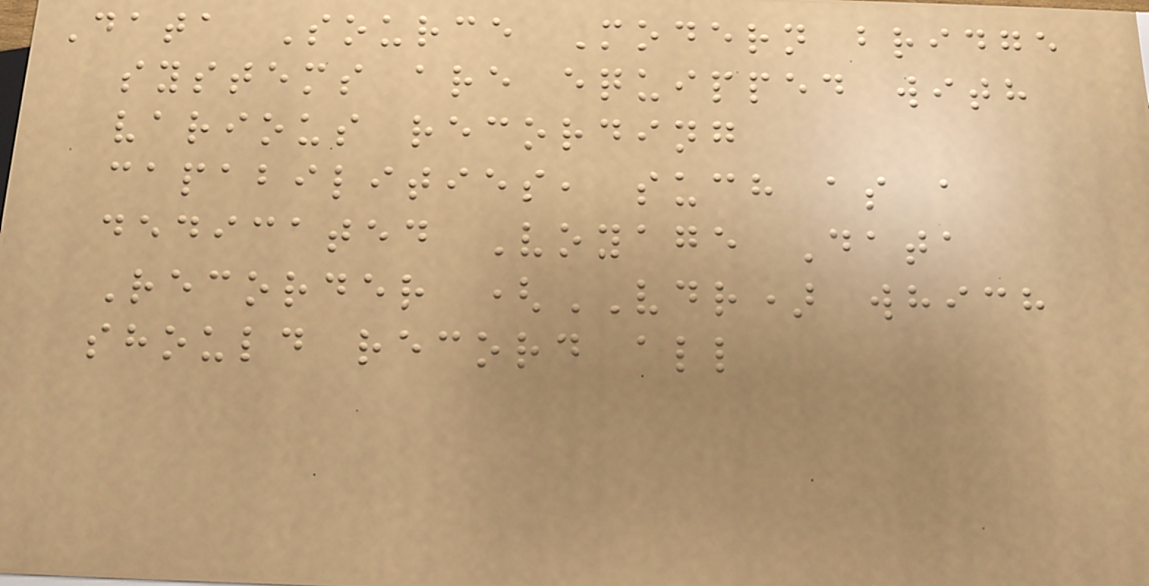Data Source Modern bridge
systems are equipped with
various recording
capabilities, such as a
dedicated Voyage Data
Recorder (VDR) which
should record all
